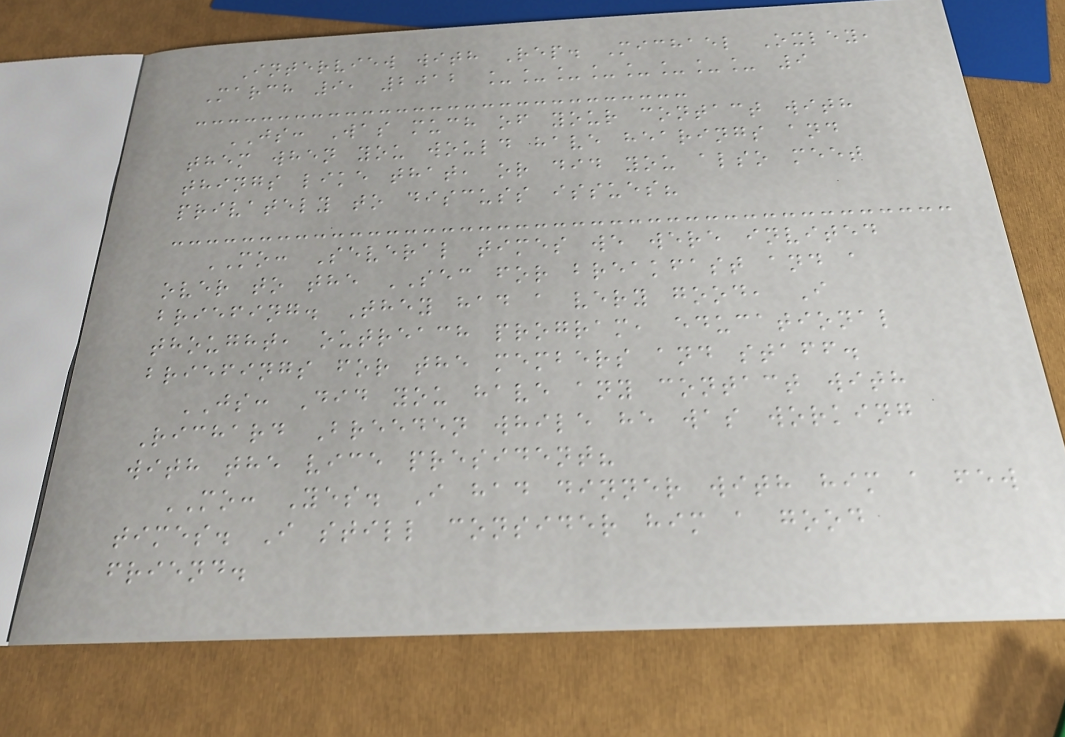Interview with Rep. Michael Oxley,
March 9, 2012 ________ 9
JS: Was much of your contact with
them when you would have hearings and
things like that, or did you also meet
privately to discuss issues?
MO: Several times we were invited
over to the SEC for breakfast and a
briefing. They had a very good, I
thought, outreach program, educational
briefings for the members and staff.
JS: Did you have any contact with
Richard Breeden while he was working
with the vice president?
MO: Yes. I had dinner with him a few
times. I still consider him a good
friend.
